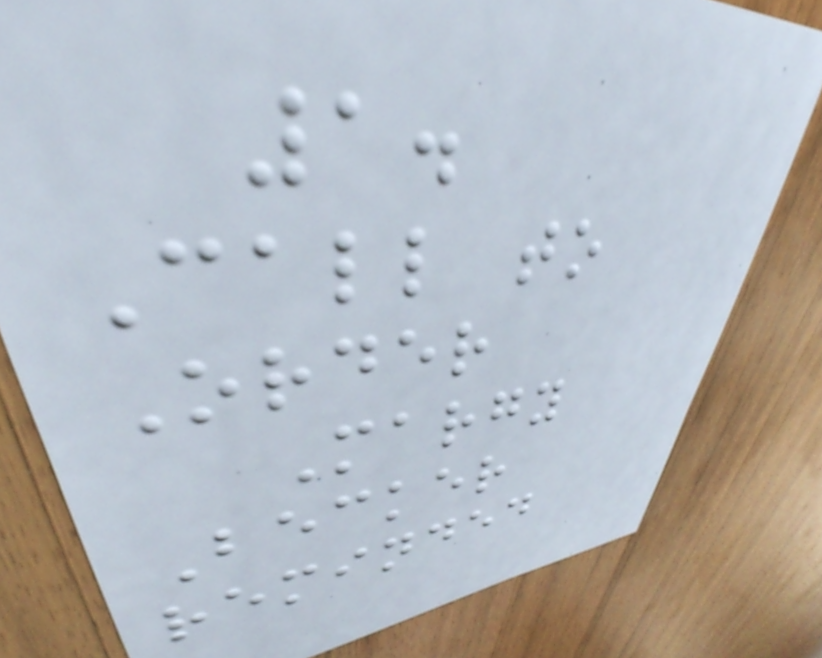1.
Call to
Order
Margy
Becker
reminded
